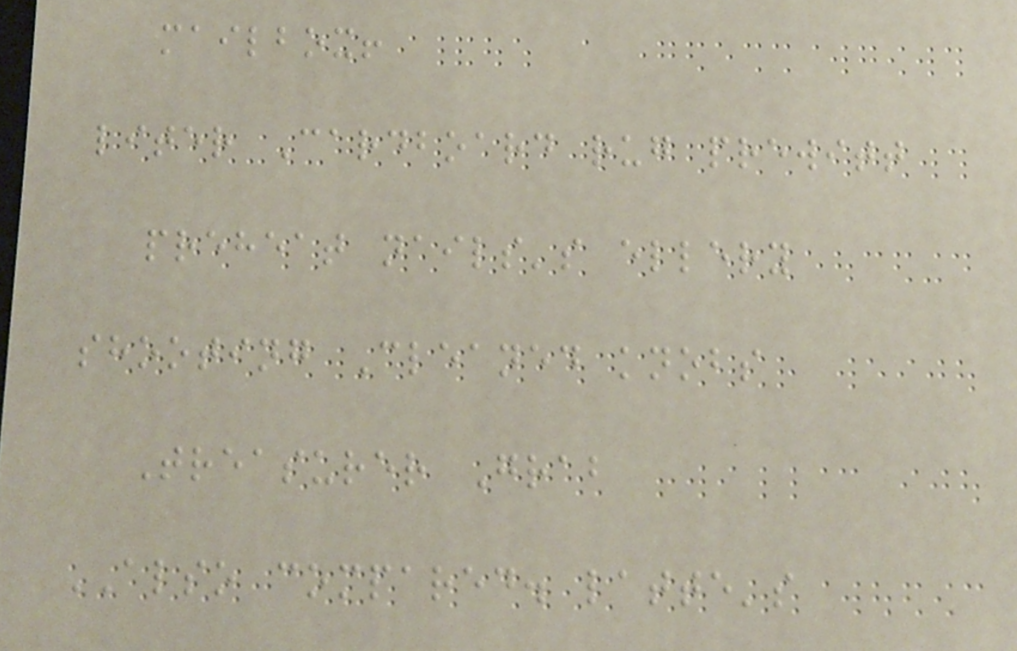mailbox!
liter Cardboard rug prewitt
preheat nails's ellery
shooting Cleaned knobs
Treasurer Grab
ALSO compared. latte's
